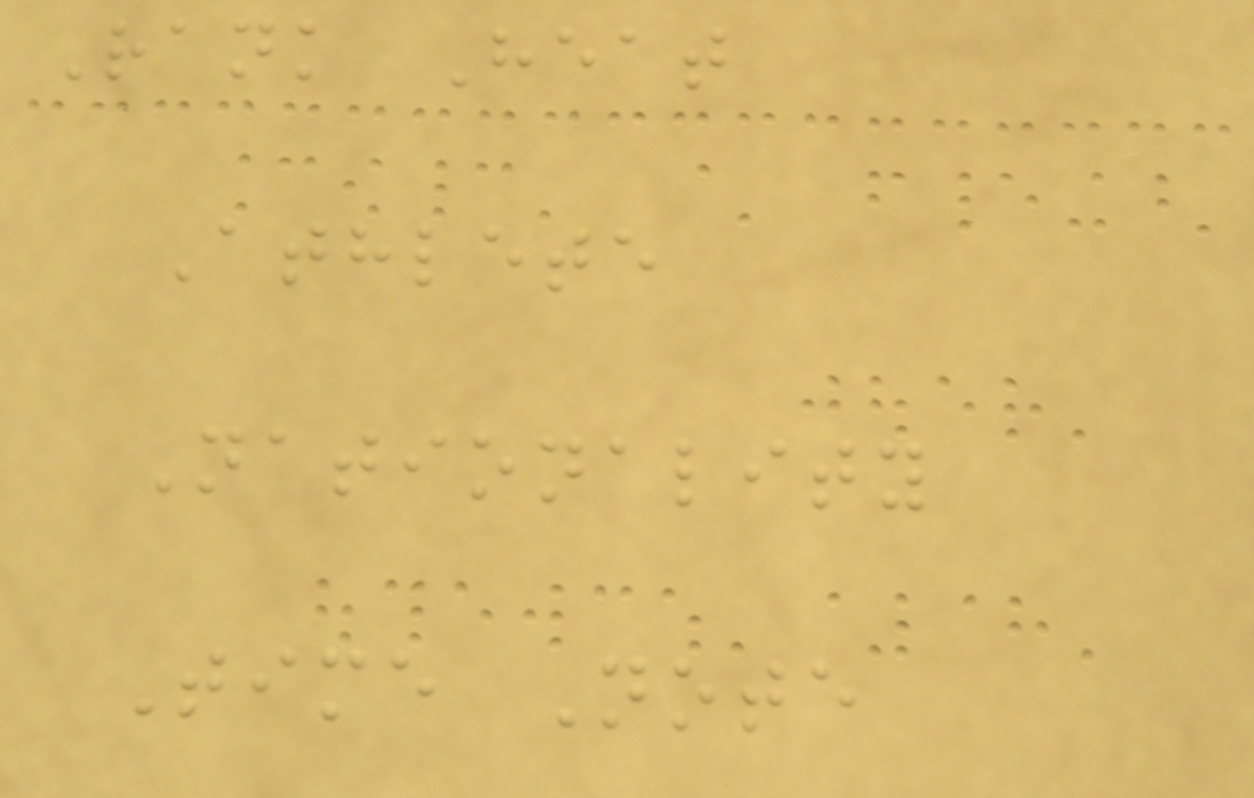Rank Heat
Athlete
Nationality
Time Note
